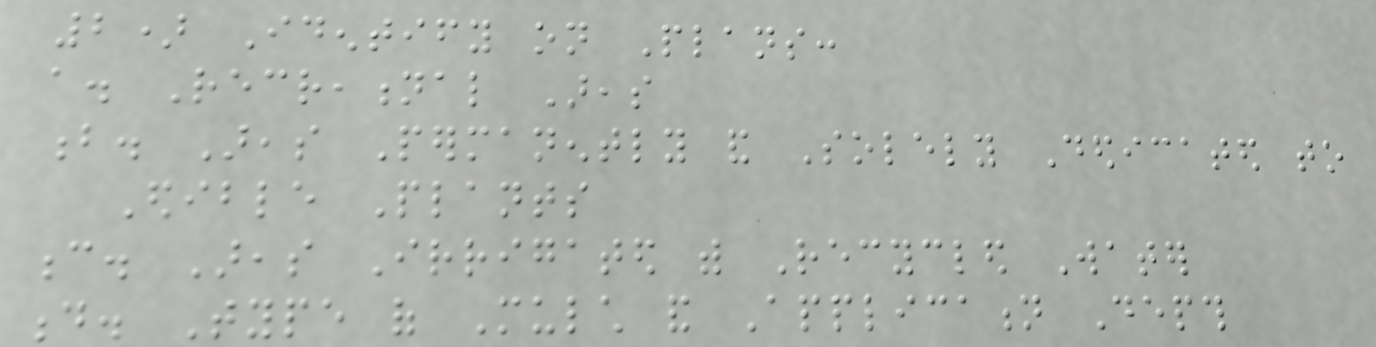2) Identify on Plans:
a. Recreational Areas
b. Areas Permanently and Solely Dedicated to
Edible Plants
c. Areas Irrigated with Recycled Water
d. Type of Mulch and Application Depth
